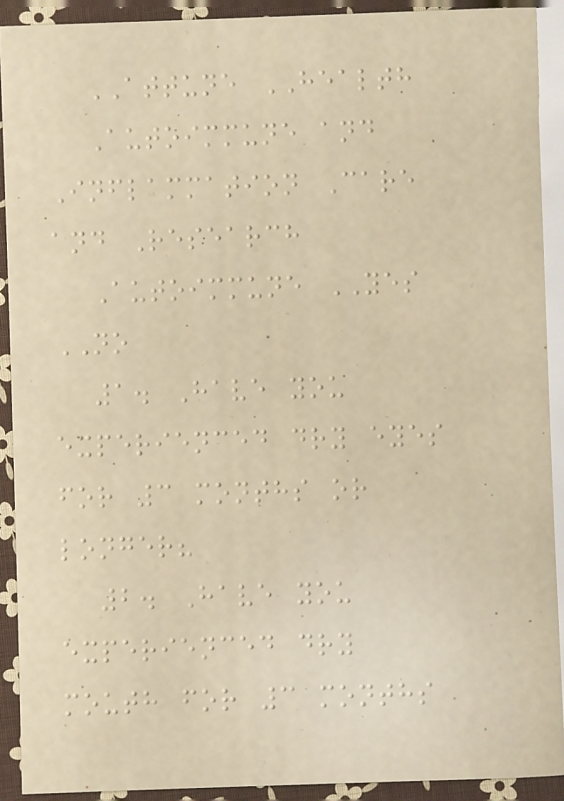ATTUNE HEALTH
Autoimmune and
Inflammation Care
and Research
Autoimmune YES
NO
1. Have you
experienced dry eyes
for 3 months or
longer?
2. Have you
experienced dry
mouth for 3 months
